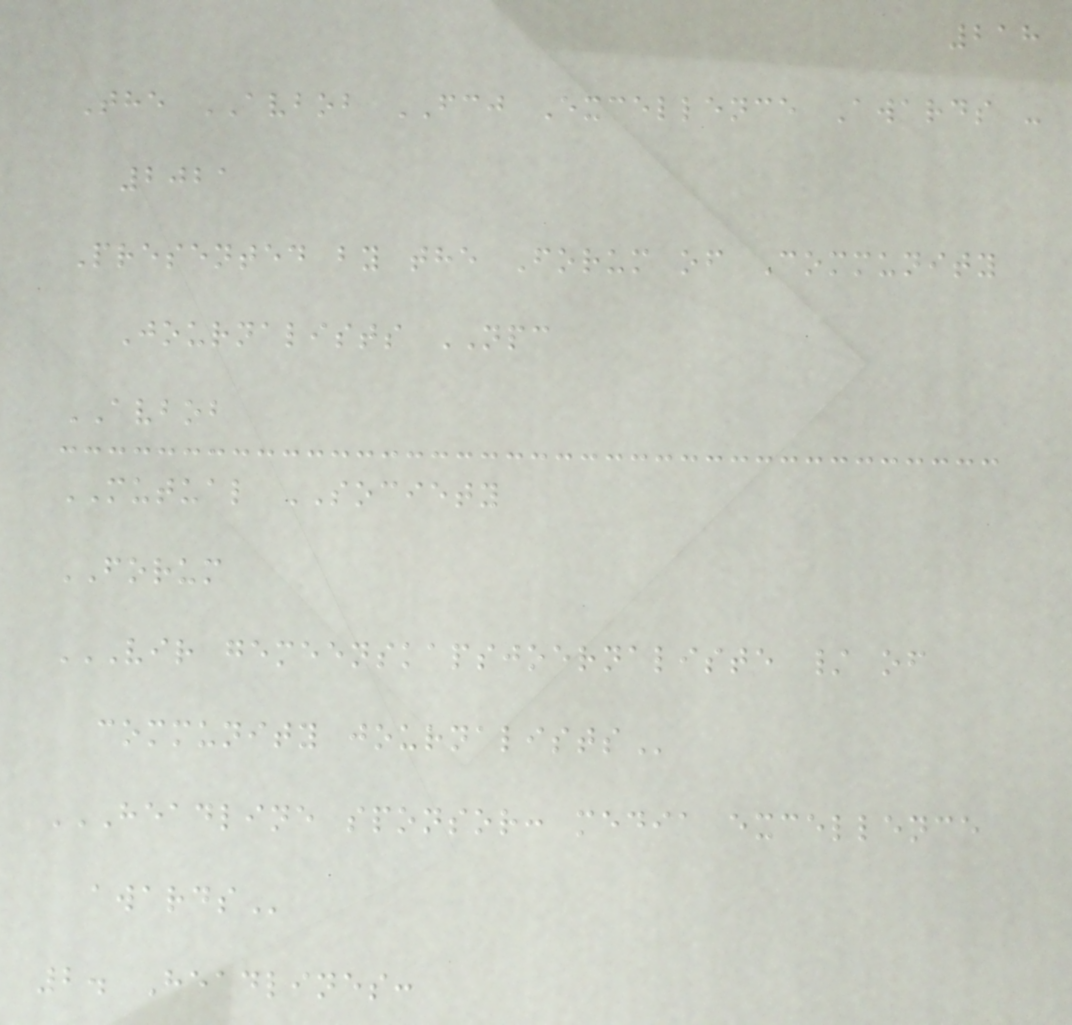218
The AVBOB FCJ Excellence Awards -
2021
Presented by the Forum of Community
Journalists NPC
AVBOB
MUTUAL SOCIETY
FORUM
VIR GEMEENSKAPSJOERNALISTE / OF
COMMUNITY JOURNALISTS
HEADLINE SPONSOR: MEDIA EXCELLENCE
AWARDS
2. Headlines:
